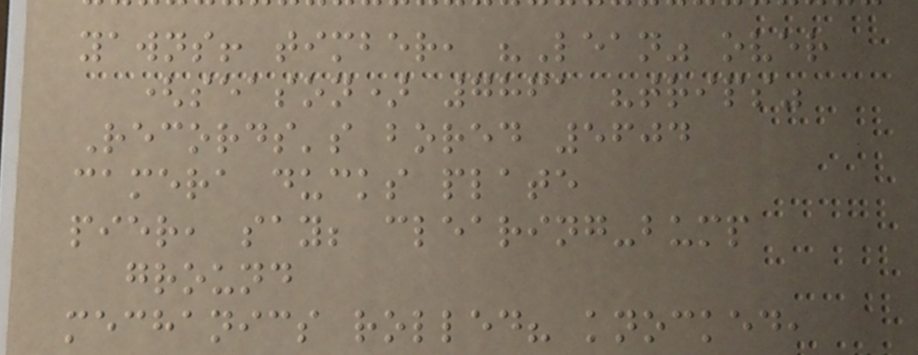yawns! timber, "Lean" over
(season) 7861 "trips"
Records's bored 5604
camera ducks plate
pier, say; clearing-bump
ground
mechanics rolled? knocked,
